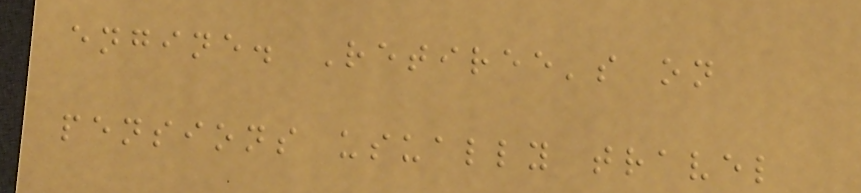engine. Retiree's on
pensions usually travel
